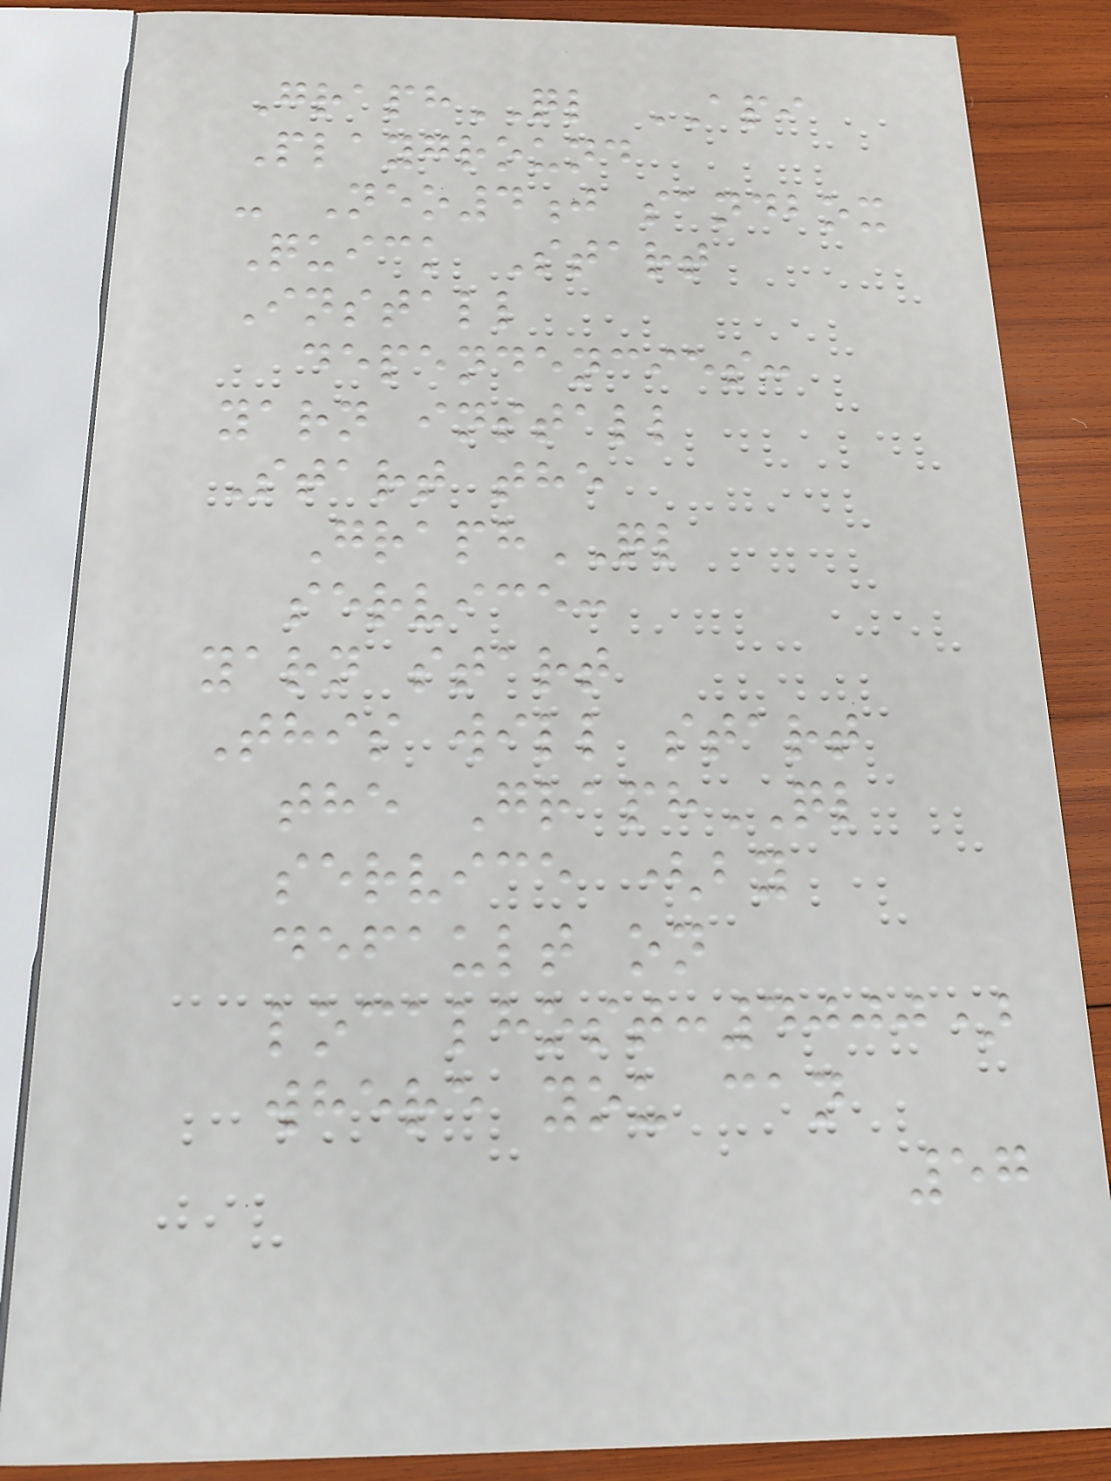GraphQL API
Playground
- Neo4j sandbox
Quick Start
Install
dependencies:
yarn install
Start the
GraphQL
service:
yarn start
This will start
the GraphQL
service (by
default on
localhost:4000)
where you can
57
